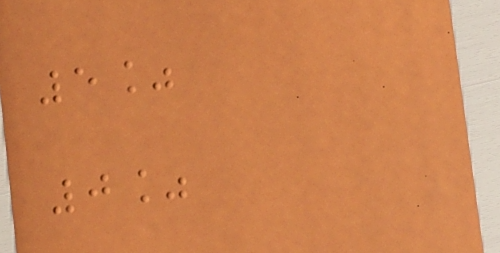5%
0%
